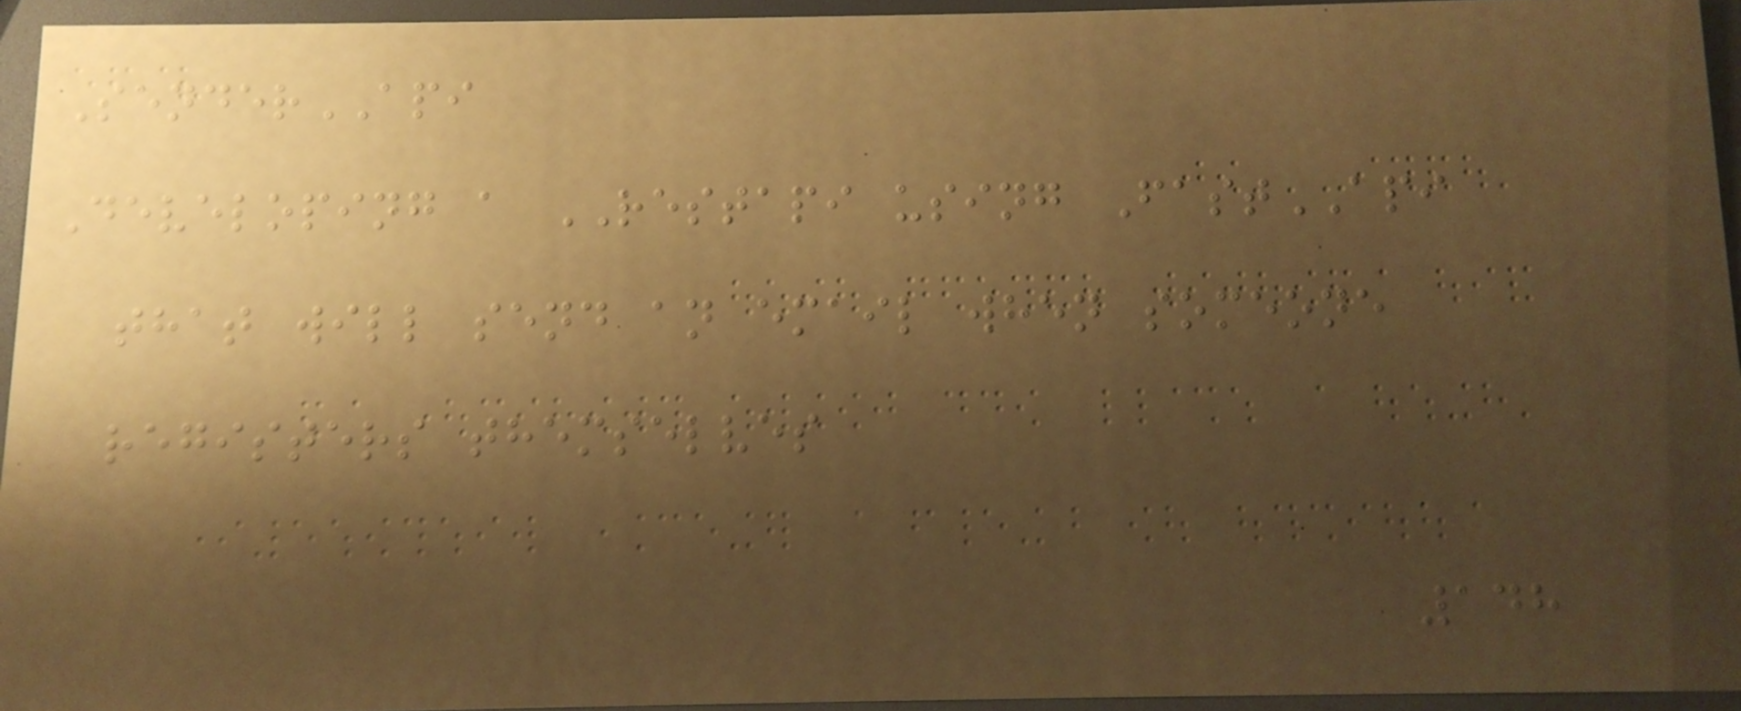SenderAPI
Developing a RESTAPI using FastAPI
that will send an email when someone
registers themselves
148
